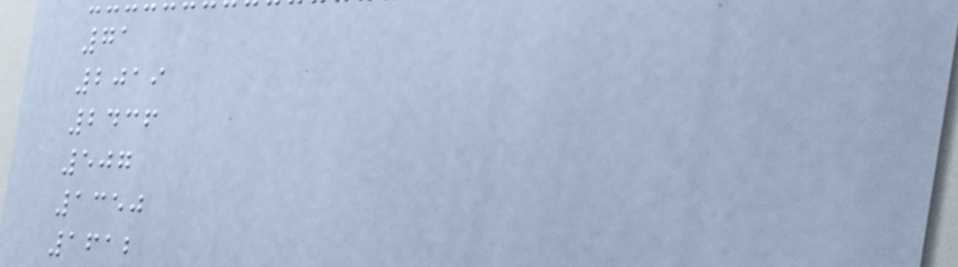71
2019
2436
507
1350
1612
